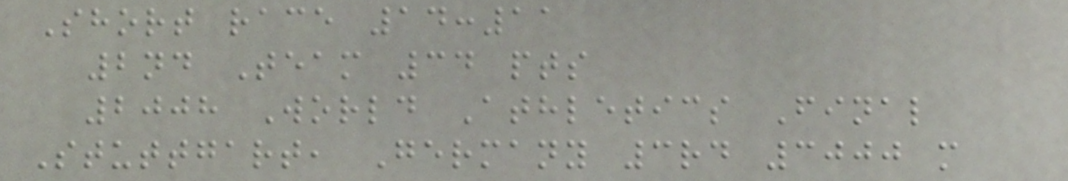Short race 14:11
2nd Team 34 pts
2008 World Athletics Final
Stuttgart, Germany 3rd 3000 m
